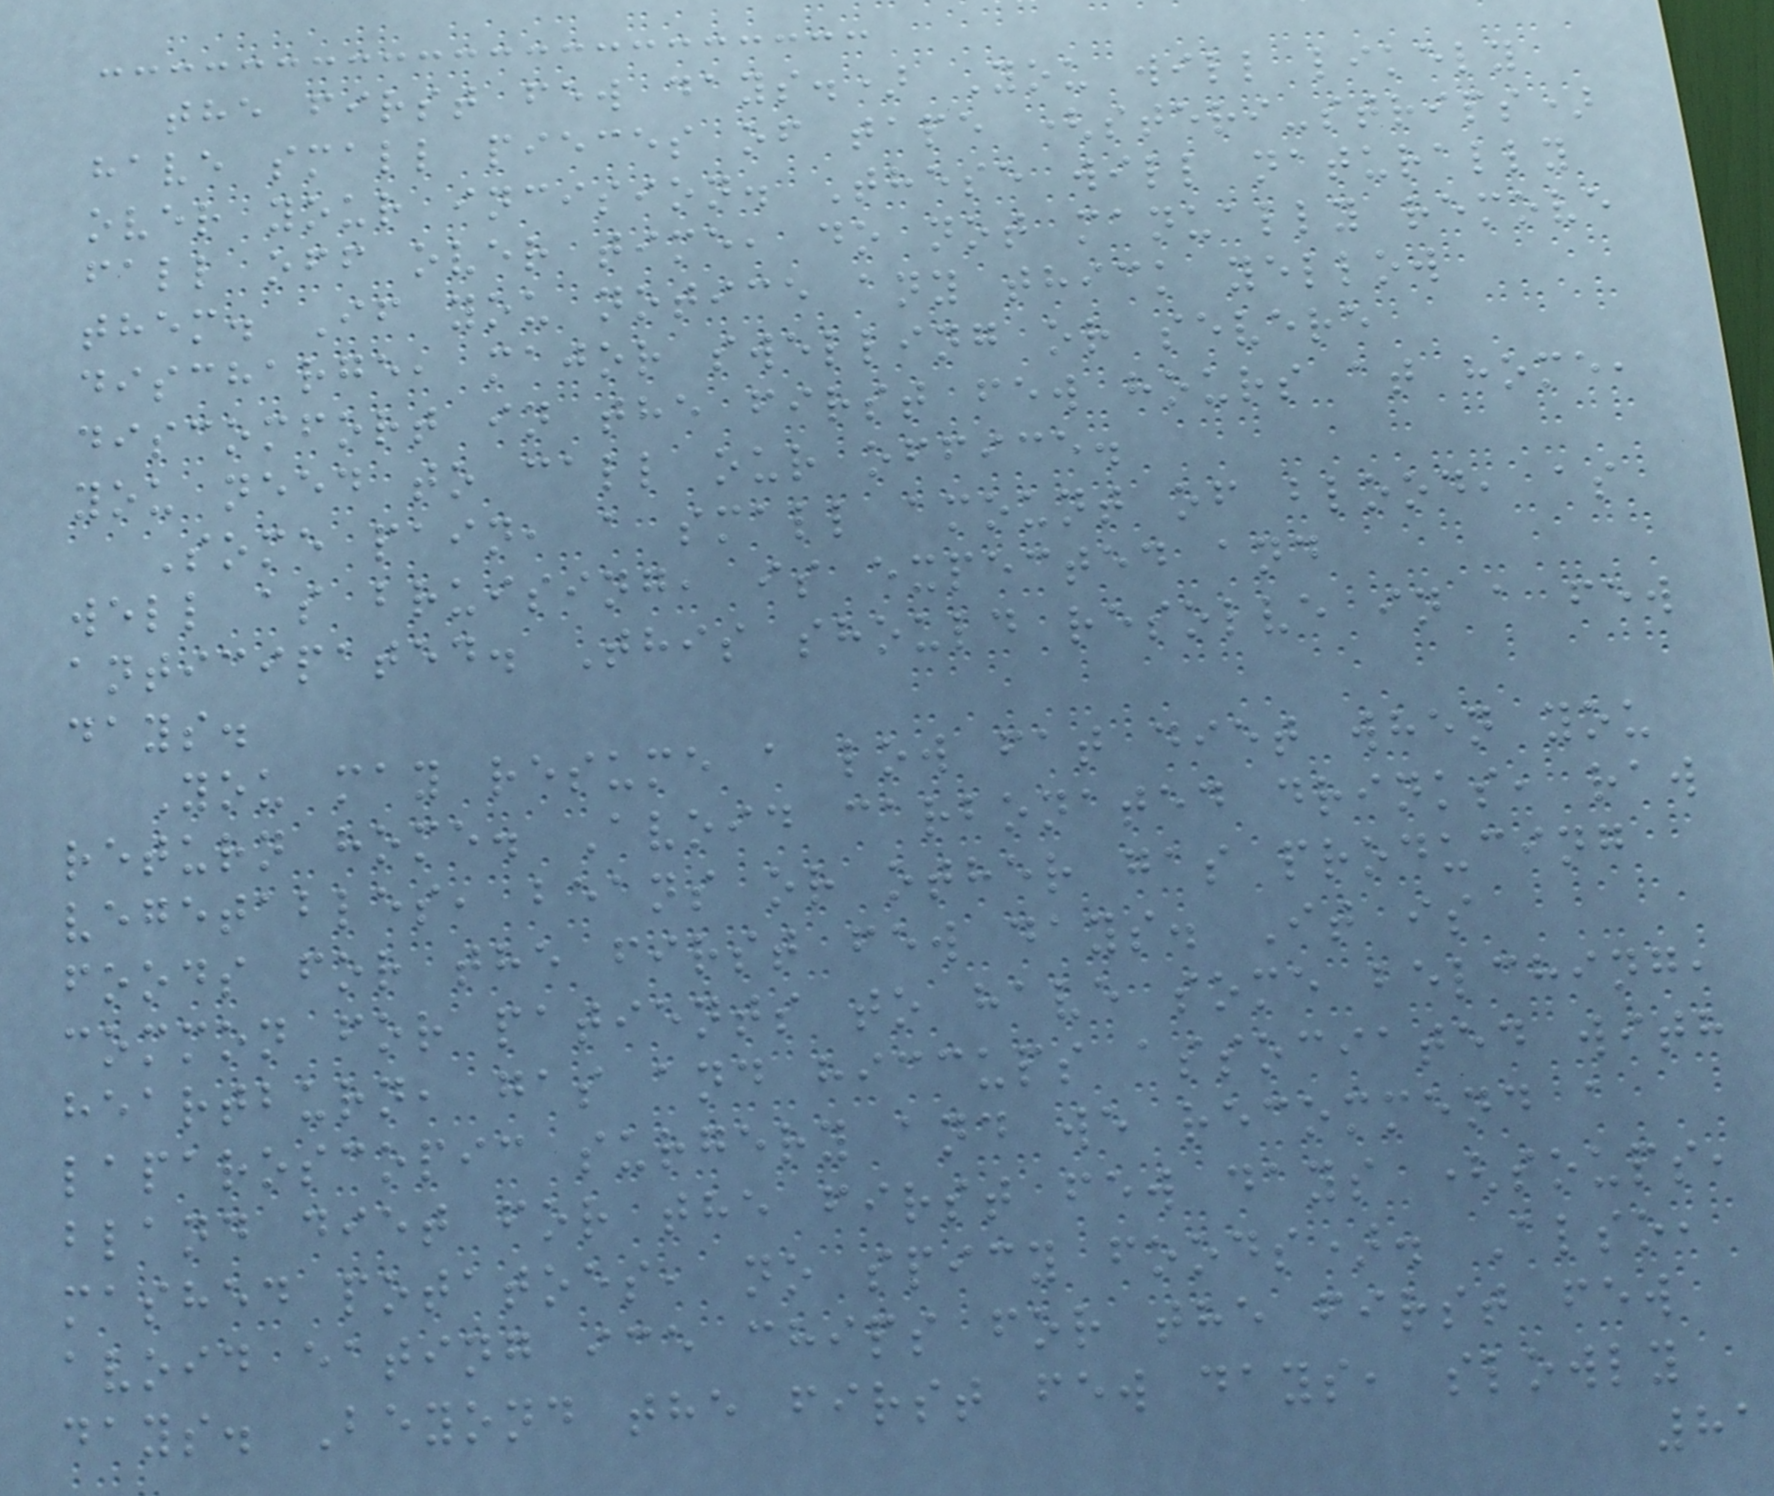the first few days.) You will likely
have small pieces of tape (steri-strips)
over your incision. These will naturally
fall off over time, do not manually remove
them. If you notice any thick yellow
discharge, major swelling or severe
discomfort in the first few hours at home,
you need to call our office.
Some pain, a small amount of blood, as
well as bruising, is expected and
anticipated. This should resolve in a few
days.
You may resume a low fat diet when you
return home. Avoid carbonated drinks, raw
vegetables, beans or other gas producing
foods for the first few days. It is
common for patients to have some belching,
heartburn, gas and hiccups associated with
laparoscopic surgery and we recommend a
bland diet for the first few days (soups,
mashed potatoes, no spicy foods). Also,
avoid eating ice chips for the first few
days. Beyond the first few days, slowly
81
